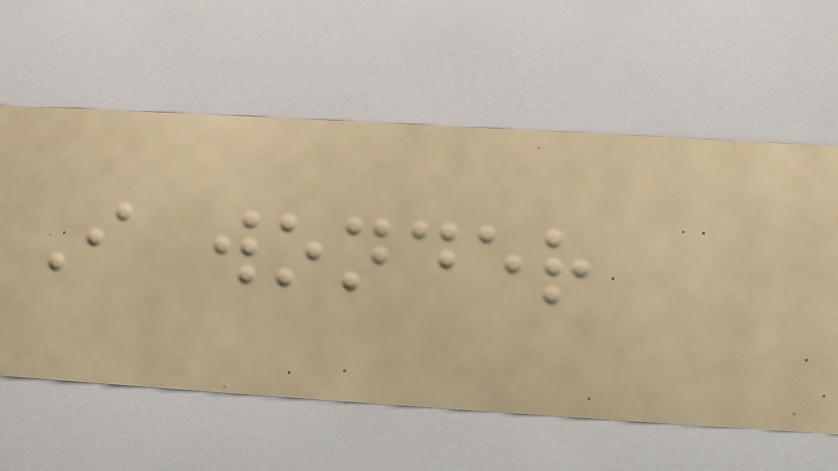I wonder
